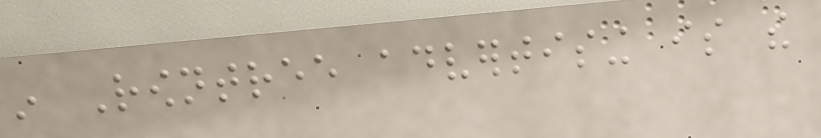in Rowntree advertising is the
